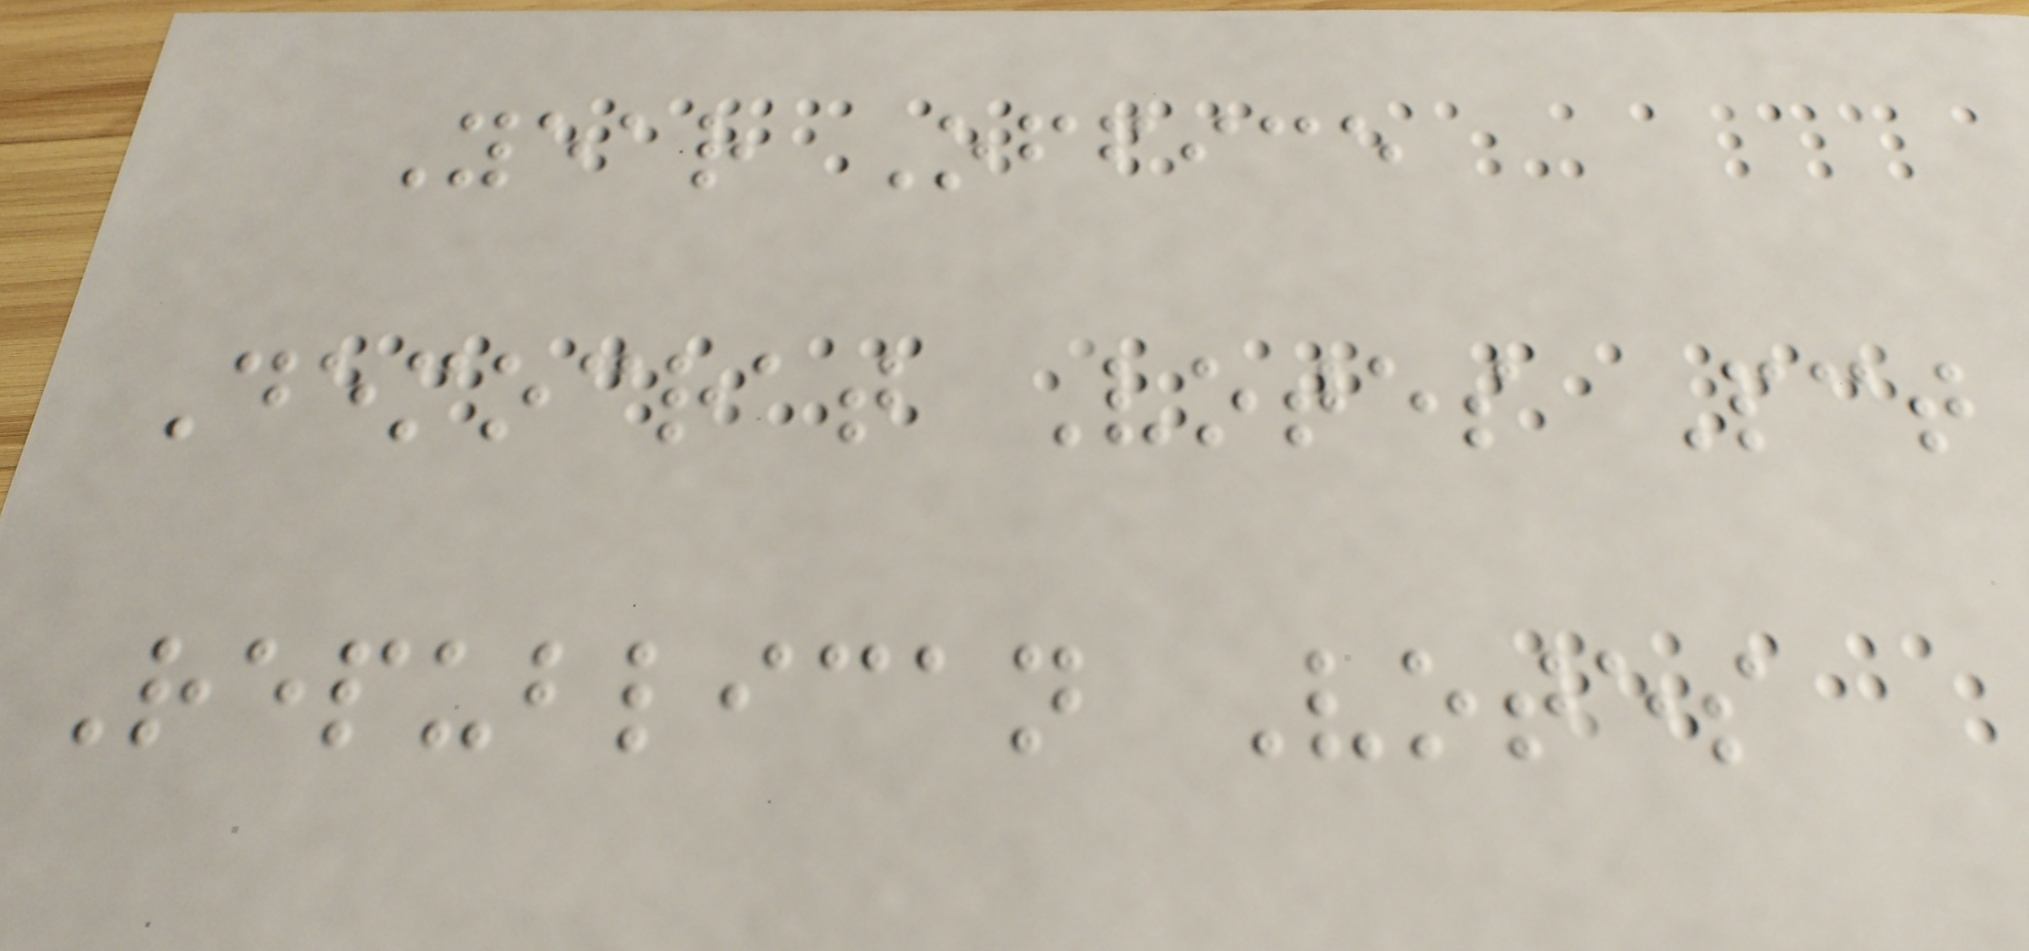Year Office
Democrat Votes Pct
Republican Votes
